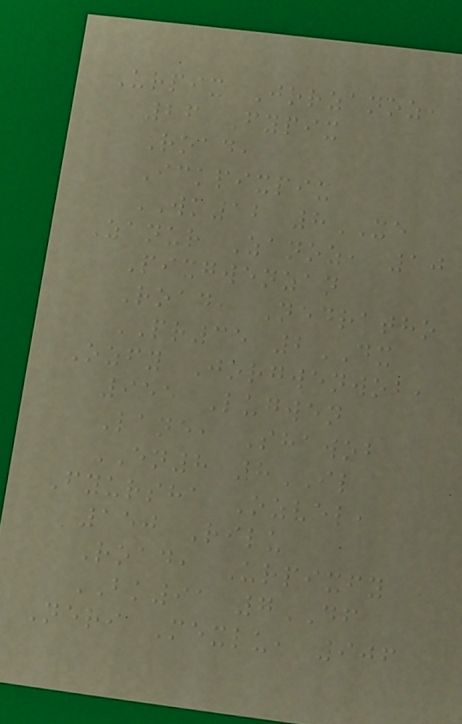Urpix Jorzanoz,
26 Fypix
Road,
Ickpixpix
WK12 8XE
Zanur Zanoz, 10
Pixgwenzan
Road, Nedratho
PR35 2DX
Ozfy Jorgwenwob,
955 Lugwen
Lane, Shawob
EN8 8IL
Fyursha Ozvel,
150 Rilu
Road, Urpixfy
BK91 7DF
Neri Mexlu, 906
